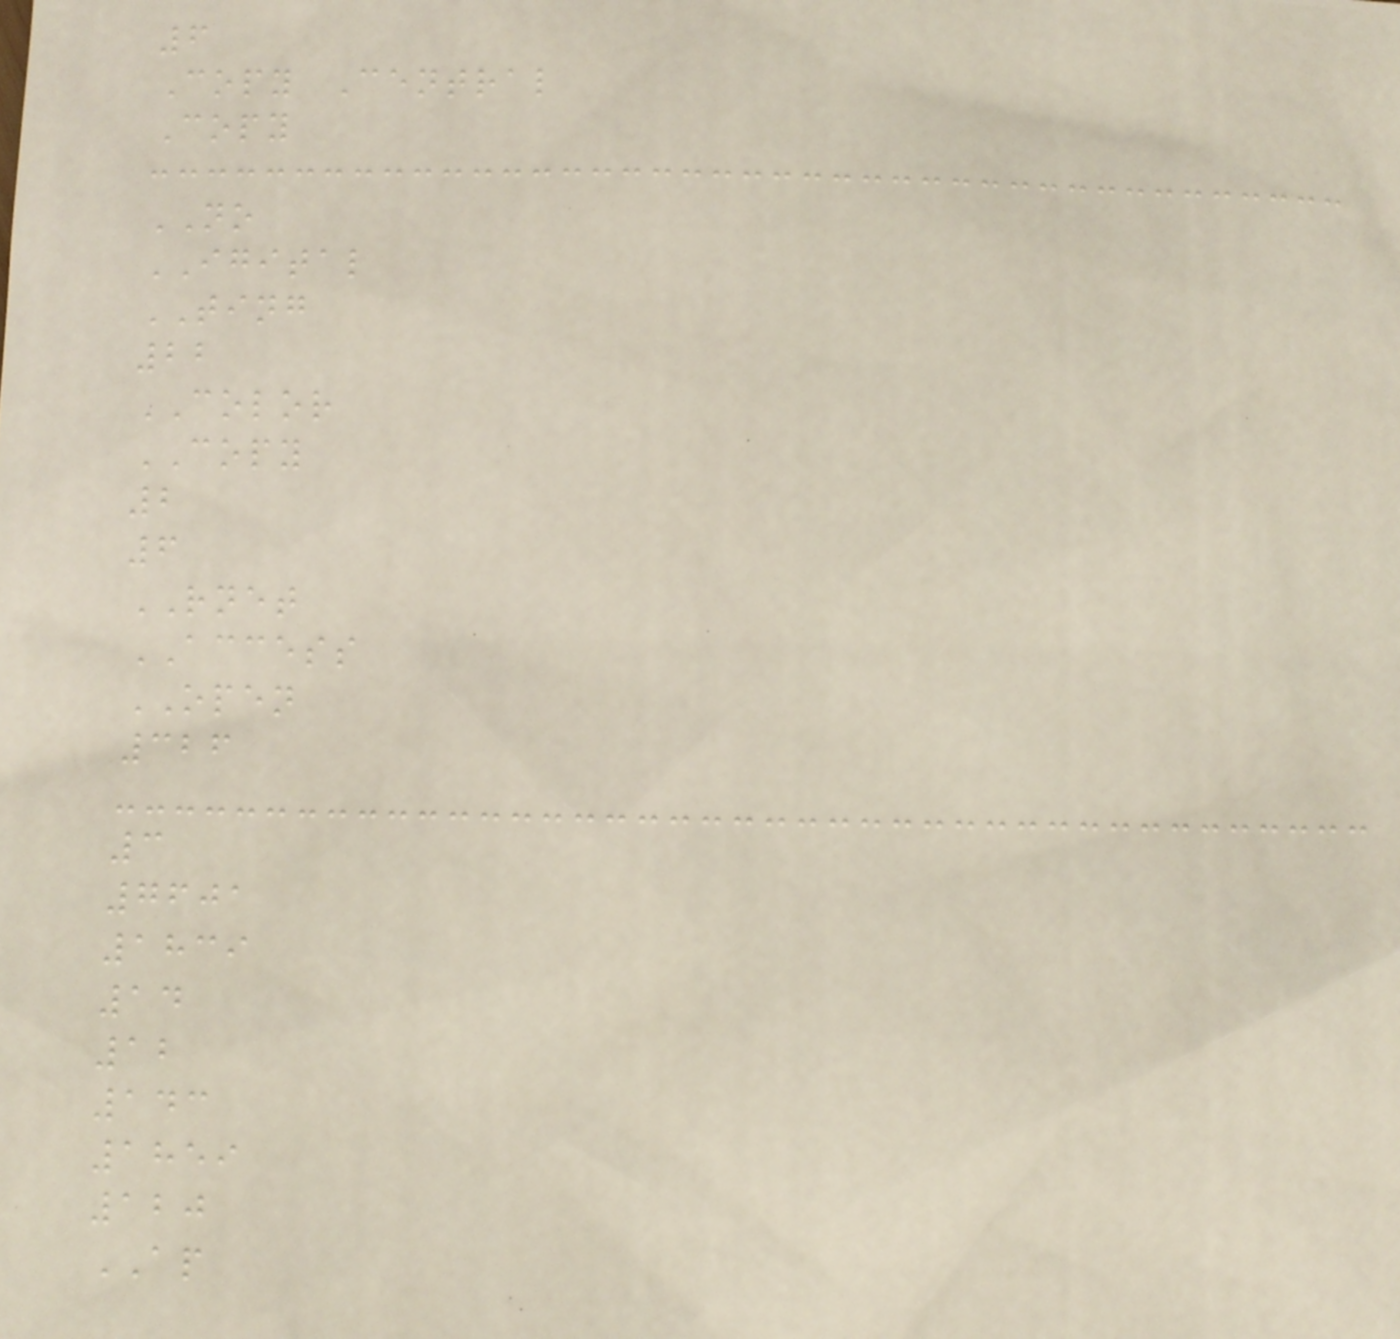6
Copy Central
Copy
NO
IGITAL
TING
22
COLOR
COPY
2
6
RNET
ACCESS
OPEN
326
3
7601
1839
14
12
143
1859
120
AP
